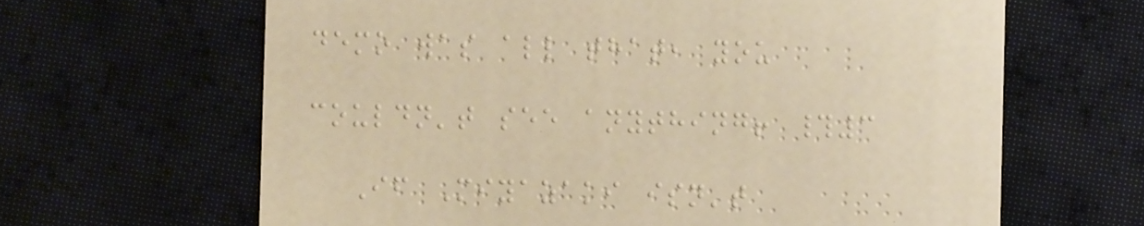demo was all that, you
couldn't see anything! #3
If Miyazaki isn't
